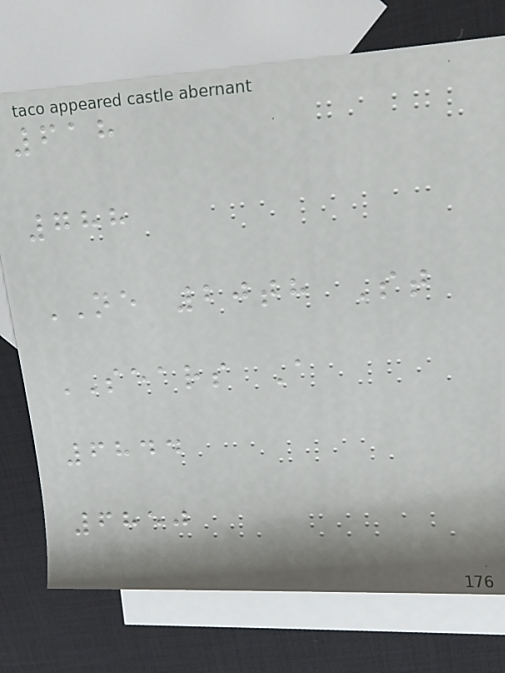618
788
NE 20th St
SEARS A
6844
6850
